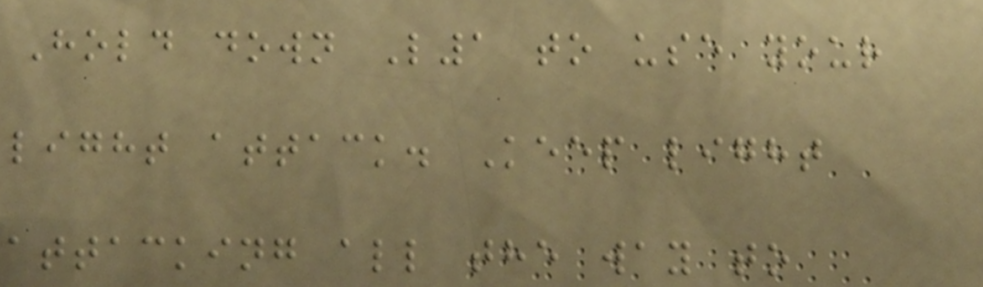Hold down L1 to use your
light attack. Keep light
attacking all the way to
